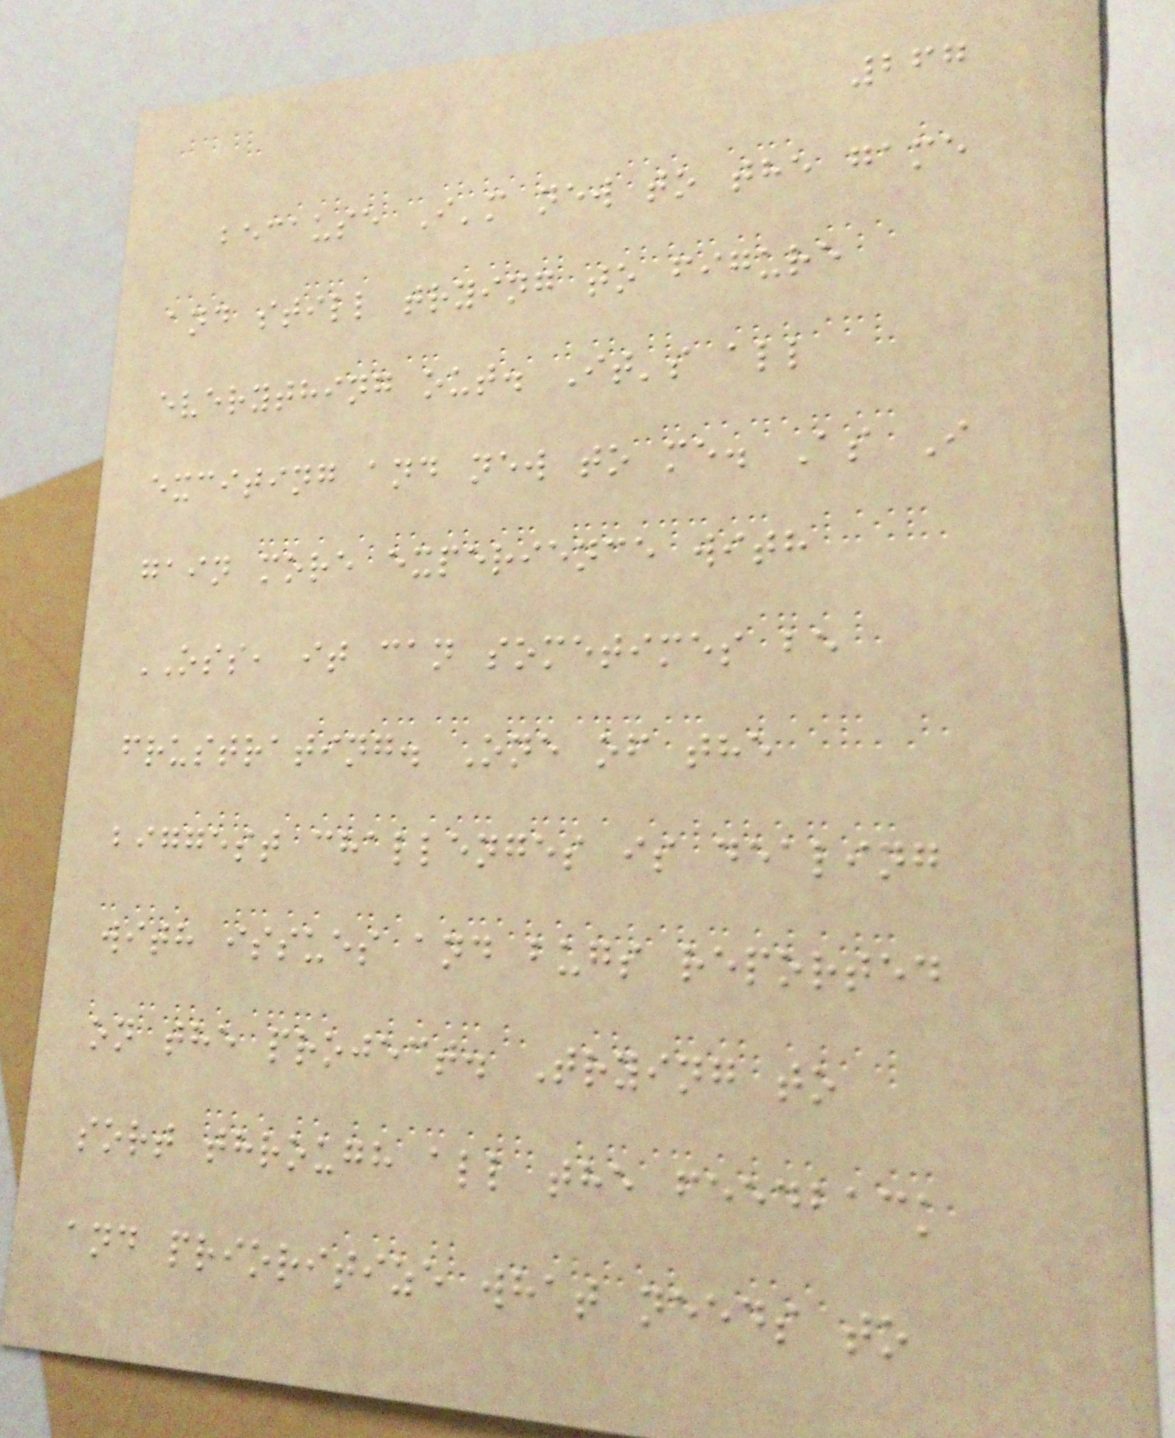267
because I'm new to the game
and still trying to figure
everything out. It's all
exciting and new to me. As I
gain more experience with
OSS, it can sometimes be
frustrating. One of the
biggest challenges is dealing
with issues and bugs reported
on the project. Trying to
sort through all the feedback
and prioritize what needs to
